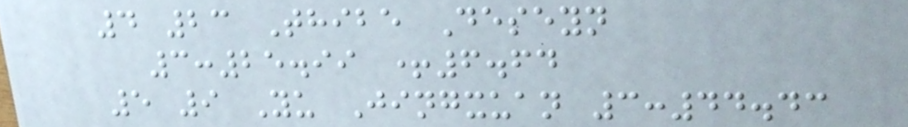4 23 Thibe Deseyn
3:25.99 +6.64
5 9 Yu Jingxuan 3:44.43
